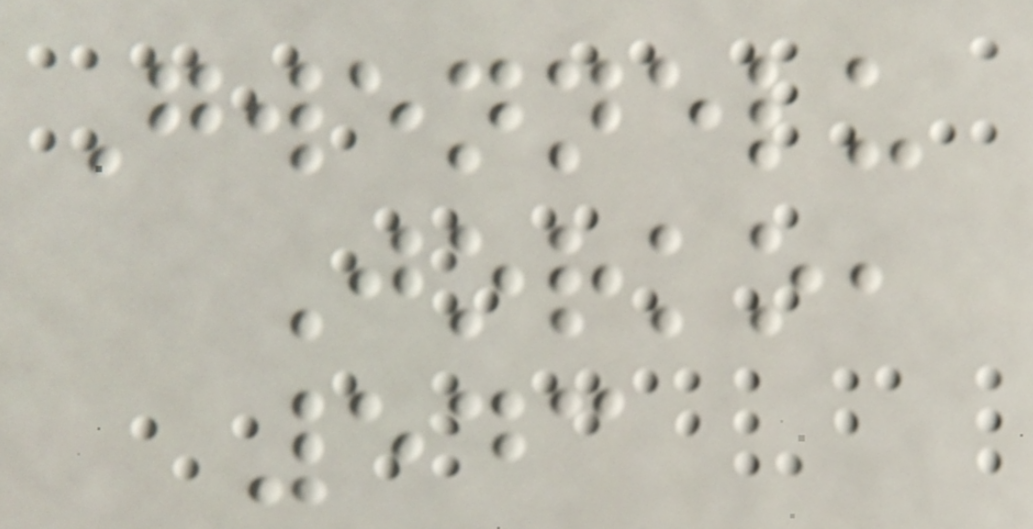Gwennelu
Jorko,
543
